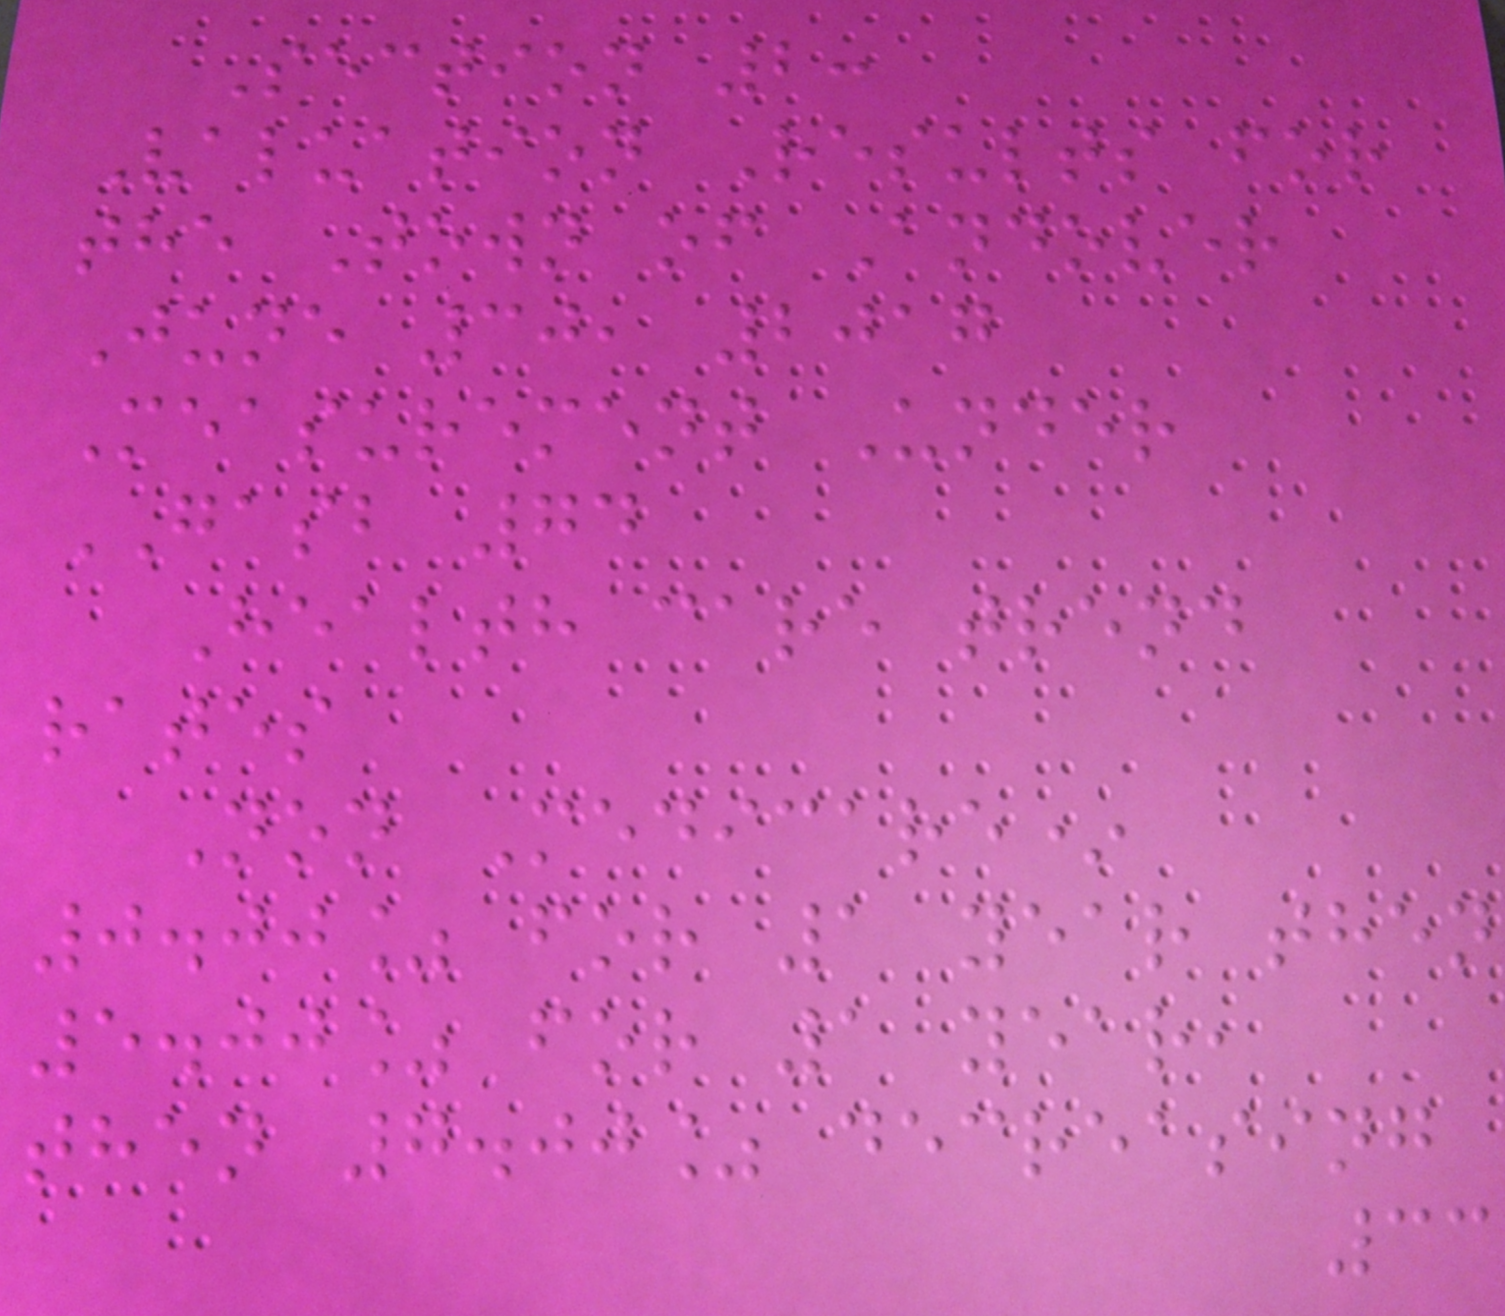Section 2:
Valuation Results for
the Town of Andover
June 30, 2017
Measurement Under
GASB 74
Health care trend
rates
Non Medicare*
0.00% for 1 year then
5.00% for 1 year,
then 7.00% decreasing
33
